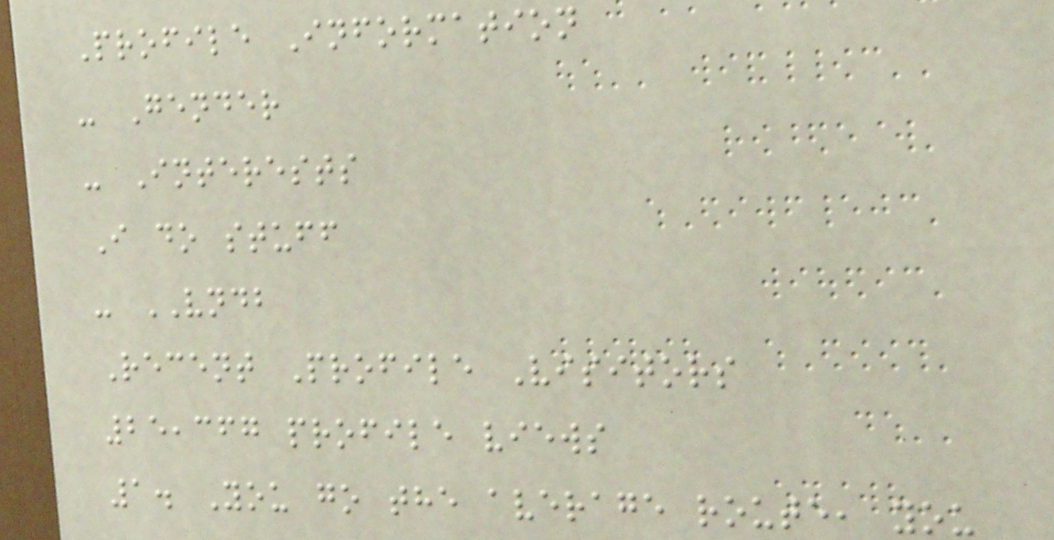Profile Information
- Gender
- Interests
I do stuff
- VNDB
Recent Profile Visitors
25,367 profile views
1. You go the average route, you
